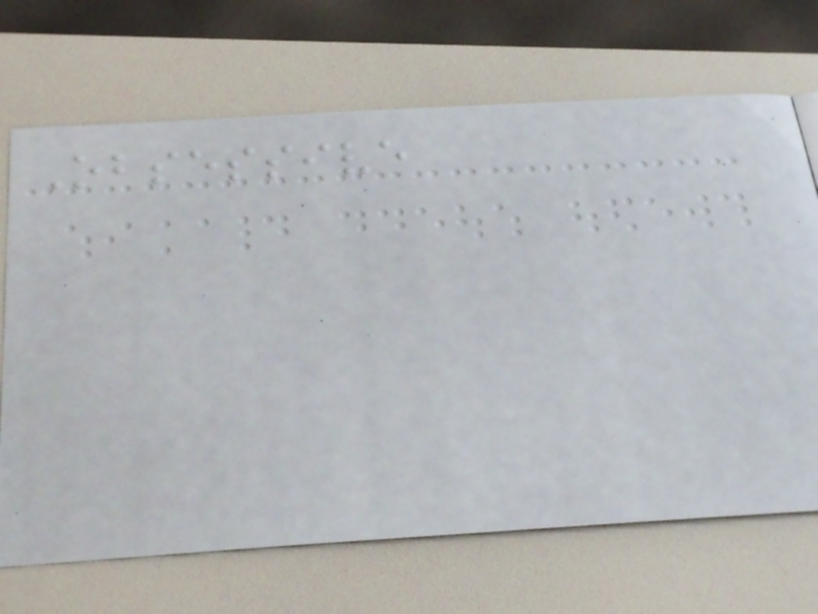Obsessive
